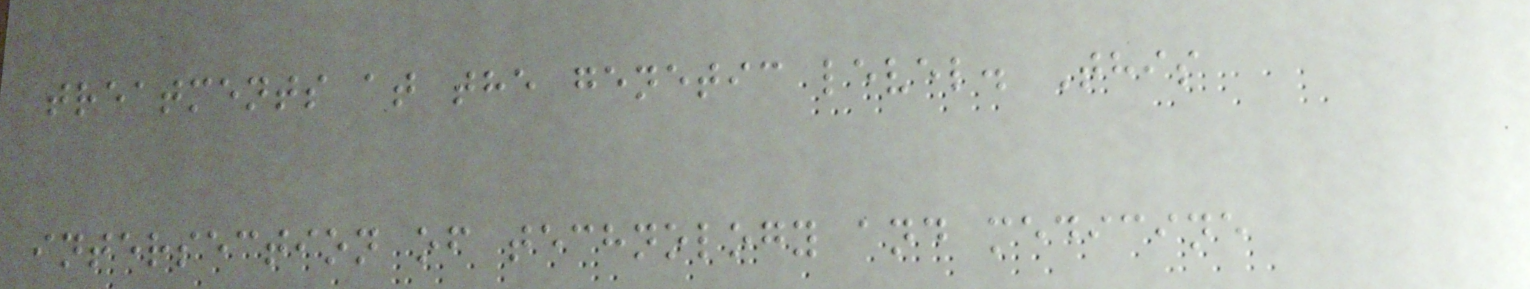treatments at the genetic level. This
intersection of technology and medicine
